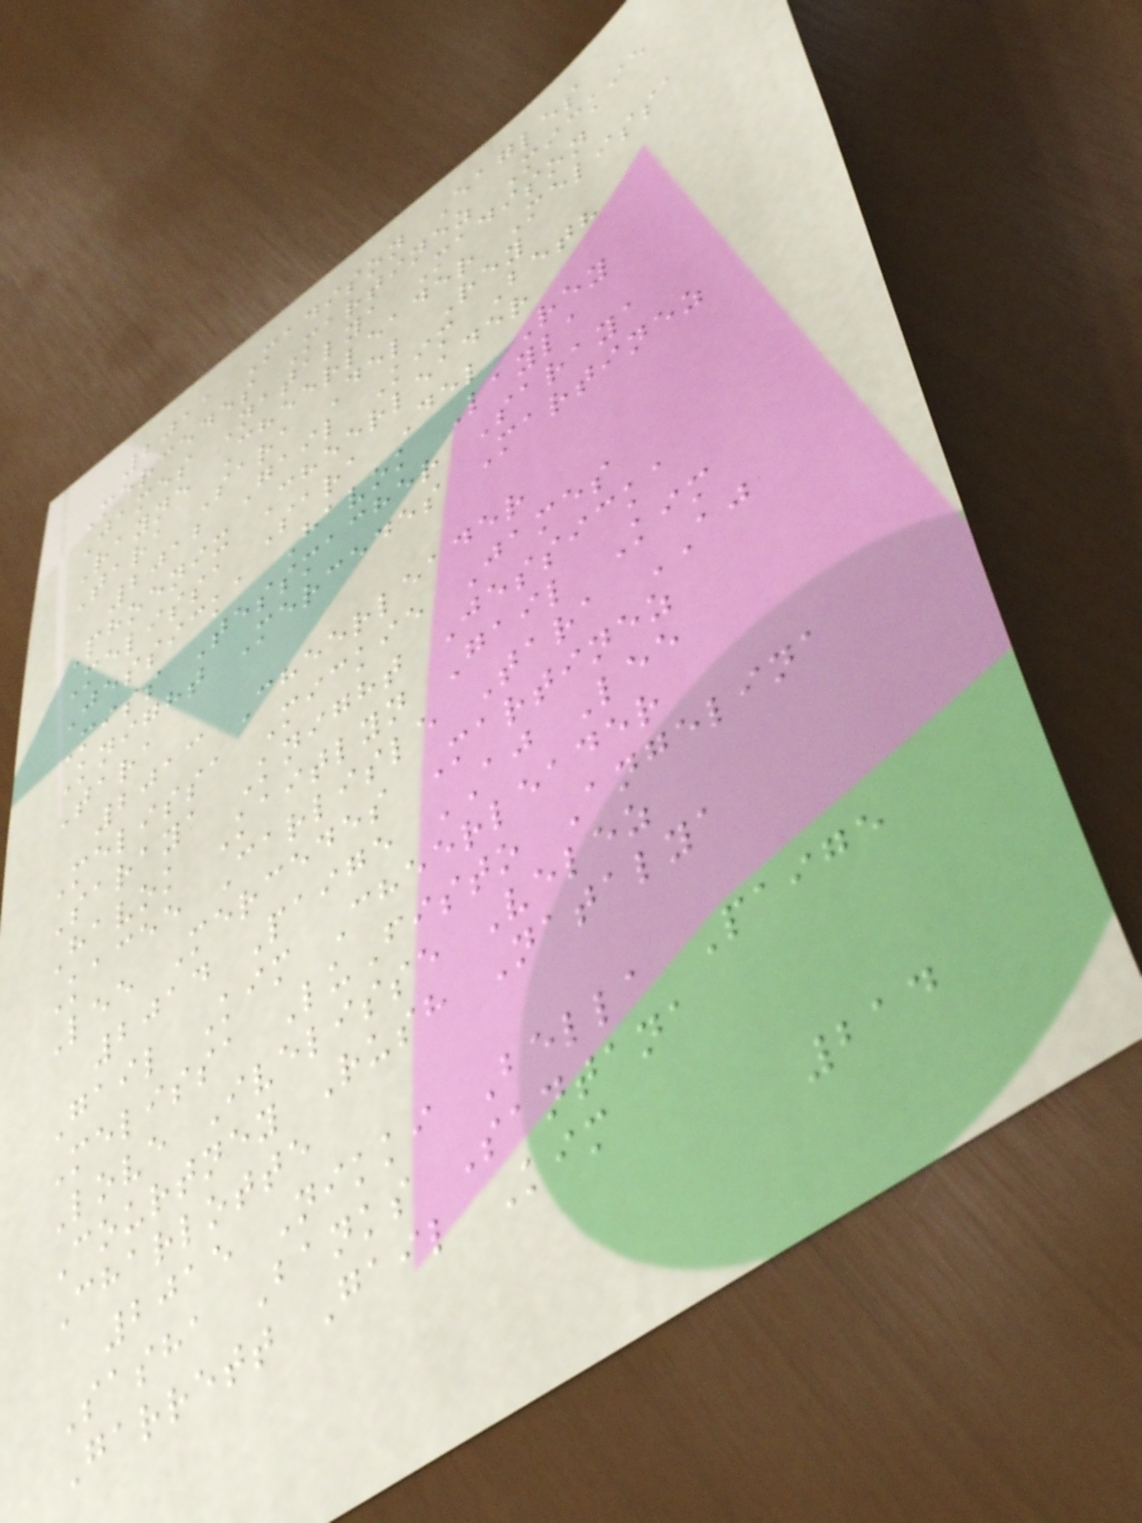2011 Madison Eagles
Mercedes Martinez Mickie
James Natalya Madison
Rayne Cheerleader Melissa
Tara Sara Del Rey
2012 Gail Kim Beth
Phoenix Cheerleader
Melissa Sara Del Rey
Jessicka Havok Layla
Miss Tessmacher Saraya
Knight Mercedes Martinez
Tara
2013 Cheerleader
Melissa Mickie James
Saraya Knight Jessicka
Havok Kaitlyn Gail Kim
Kacee Carlisle Tara AJ
Lee Mercedes Martinez
2014 Paige AJ Lee
Gail Kim Cheerleader
Melissa LuFisto Angelina
Love Ivelisse Velez
Courtney Rush Natalya
Charlotte
2015 Nikki Bella Paige
Sasha Banks Santana
Garrett Gail Kim
214
